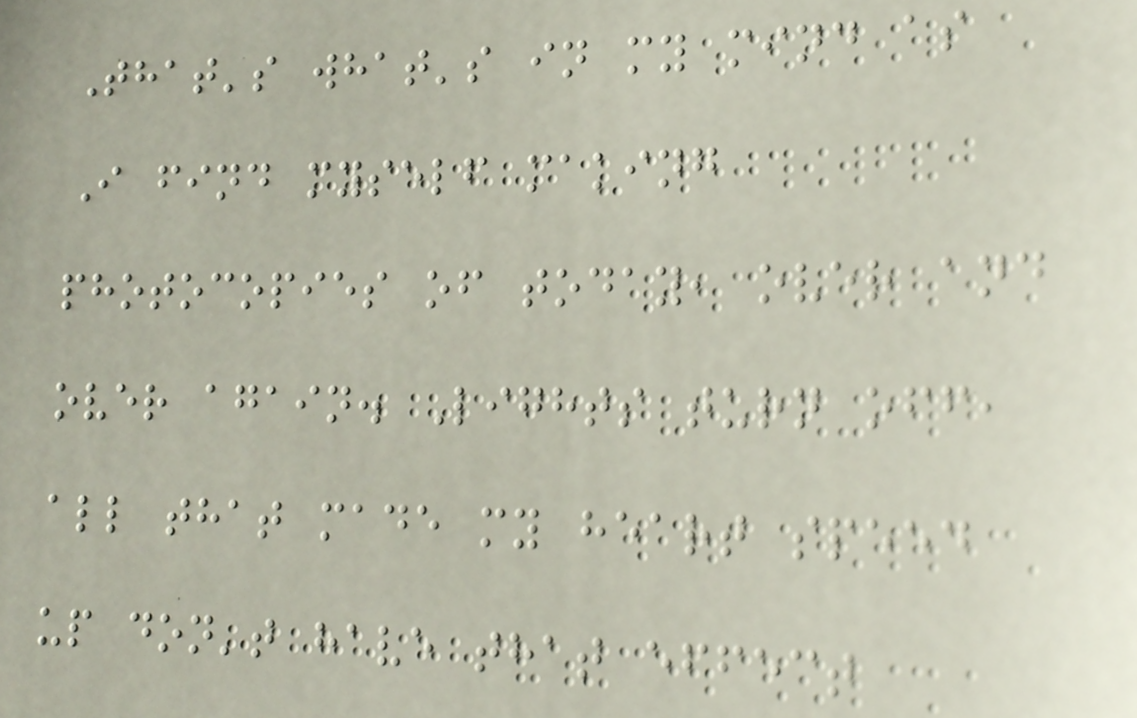That's what's in my mind as
I find myself making
photocopies of today, over and
over again. Lights turn off,
all that made my heart speed
up don't have that effect
